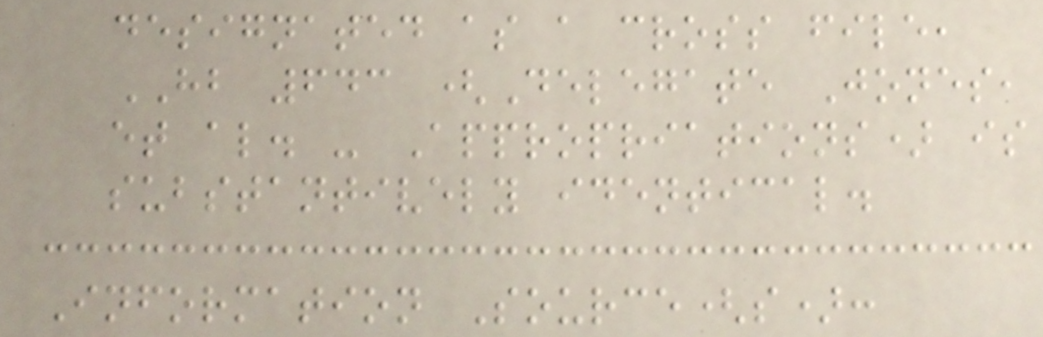designated as a cross file,
HB 643 (Delegate Jones,
et al. - Appropriations) is
substantively identical.
Information Source(s):
